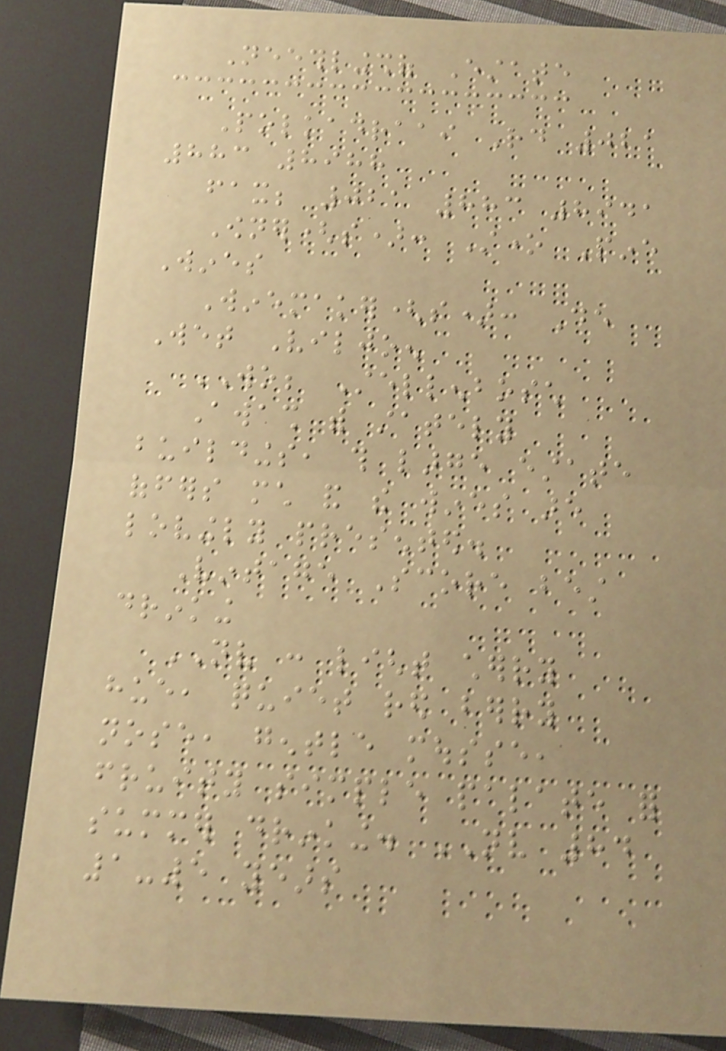Neethlingshof Estate
Polkadraai Rd 021
883 8988
fax; 021 883 8941
Owner(s): Stone Pine
Wines
Winemaker(s): De
Wet Viljoen
WO; Stellenbosch
Awash with stately
buildings, this large estate
offers much and the wines are
lovingly presented.
Vintage Score best
drinking
NV : light cherry
hue, quiet red berry
nose, gentle mousse,
fruity simple palate for
summer drinking. NV 84
1-5 years
